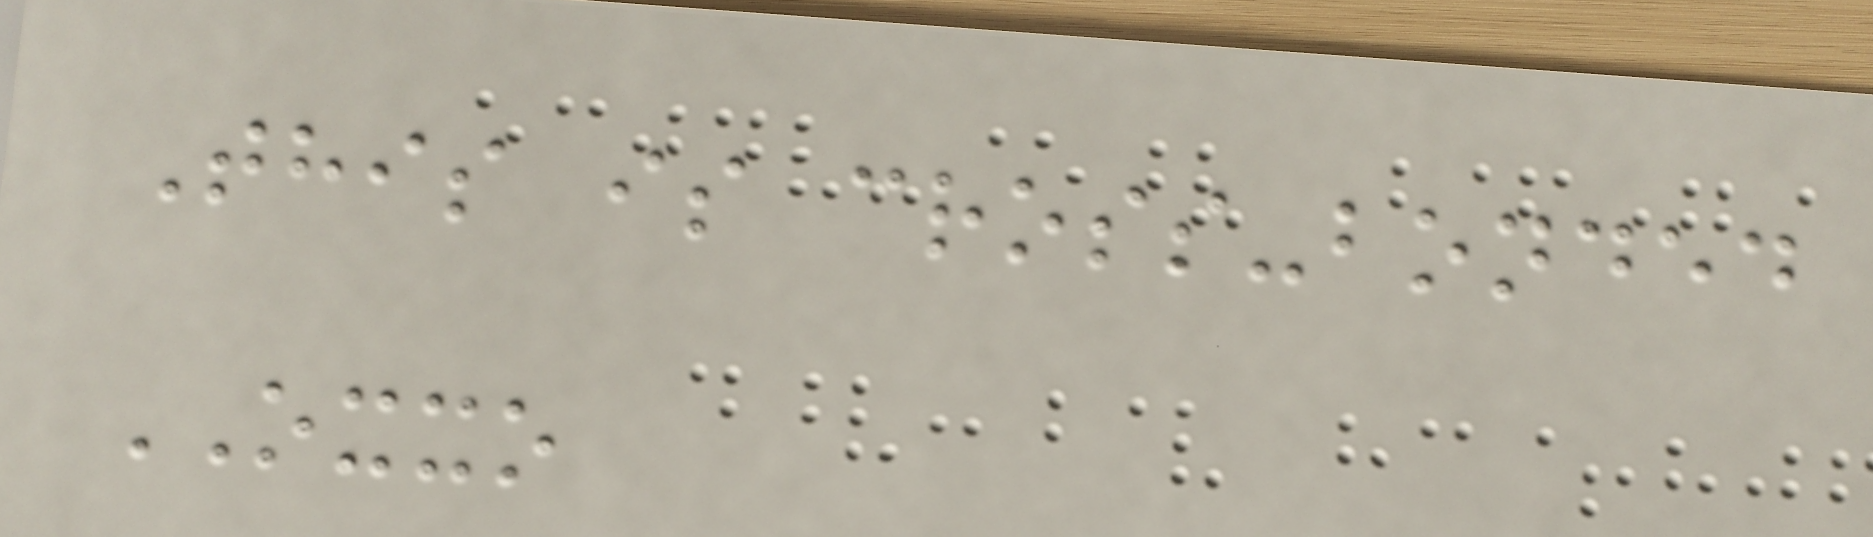This is cross-bonded
OXXO
